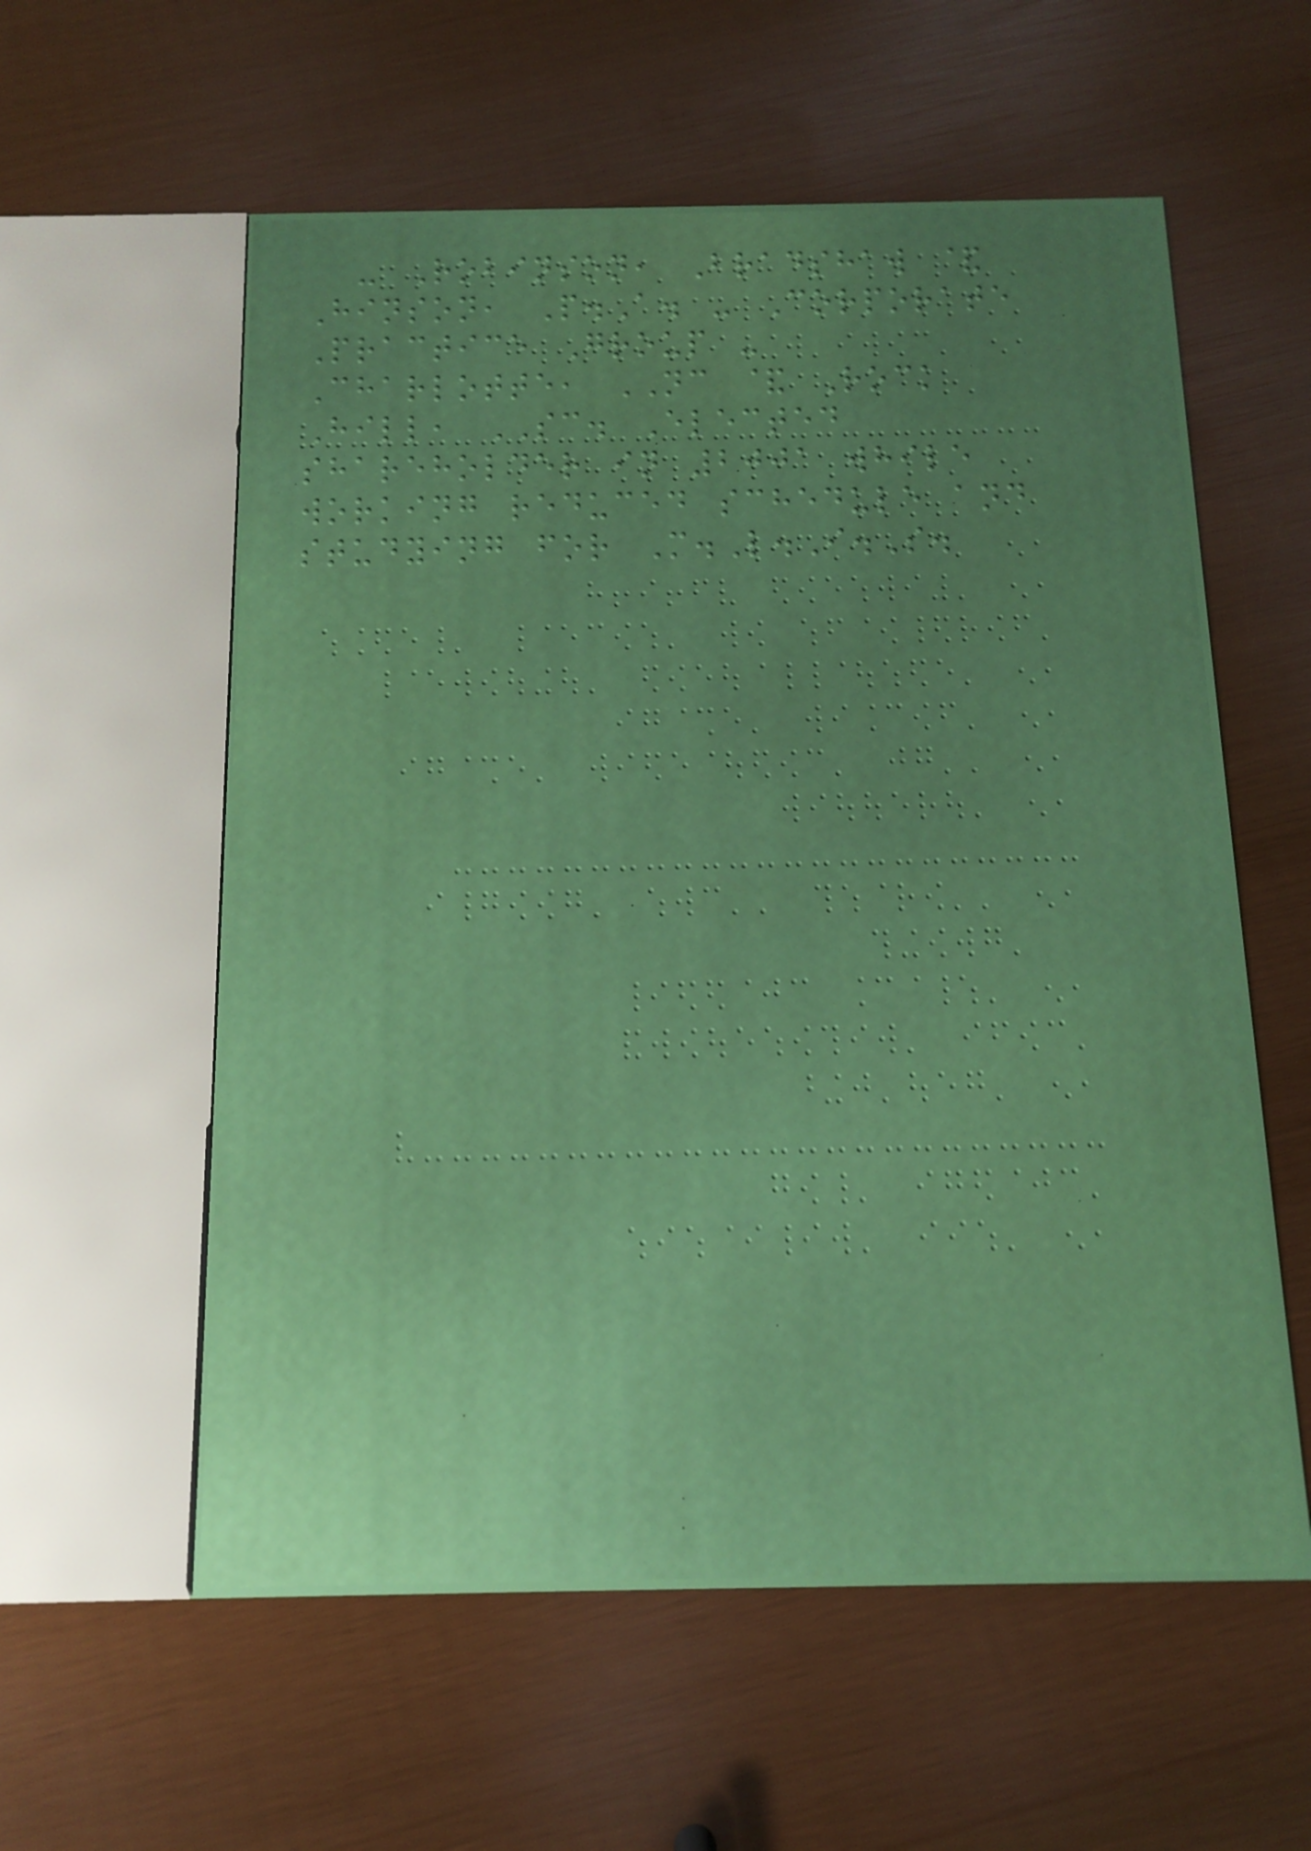- Robinson, Bradshaw &
Hinson, P.A. - Corporate
Practice Group -
Charlotte, NC & Rock
Hill, SC. Elected
shareholder in 2001 while
working reduced schedule and
studying for M.L.I.S.
